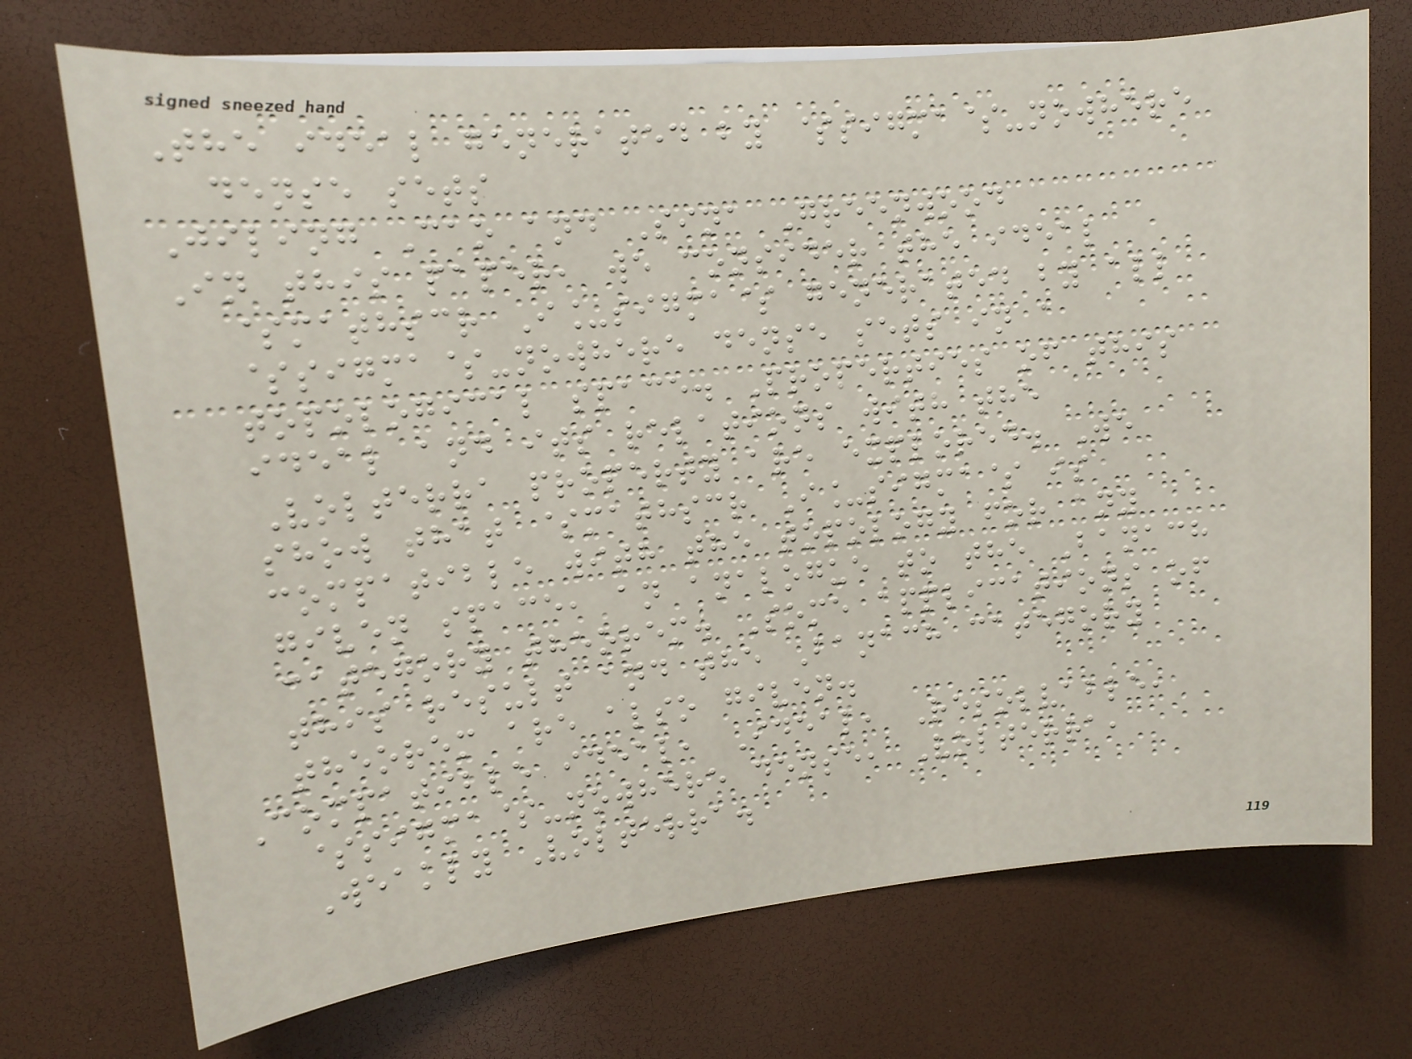The ideal generated by $sigma$-nowhere
dense sets
Jiling Cao and Sina Greenwood
In this paper, we consider the ideal
$mathscr I_sigma$ generated by all
$sigma$-nowhere dense sets in a
topological space. Properties of this
ideal and its relations with the
Volterra property are explored. We
show that $mathscr I_sigma$ is
compatible with the topology for any
given space, an analogue to the Banach
category theorem. Some applications of
this result and the Banach category
theorem are also given.
Compatible ideal, Ideal, Resolvable,
$sigma$-nowhere dense, Volterra,
Weakly Volterra.
